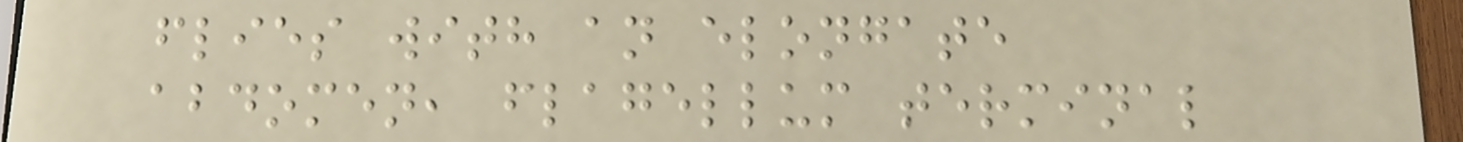flies with an elongate
abdomen, flagellum terminal
